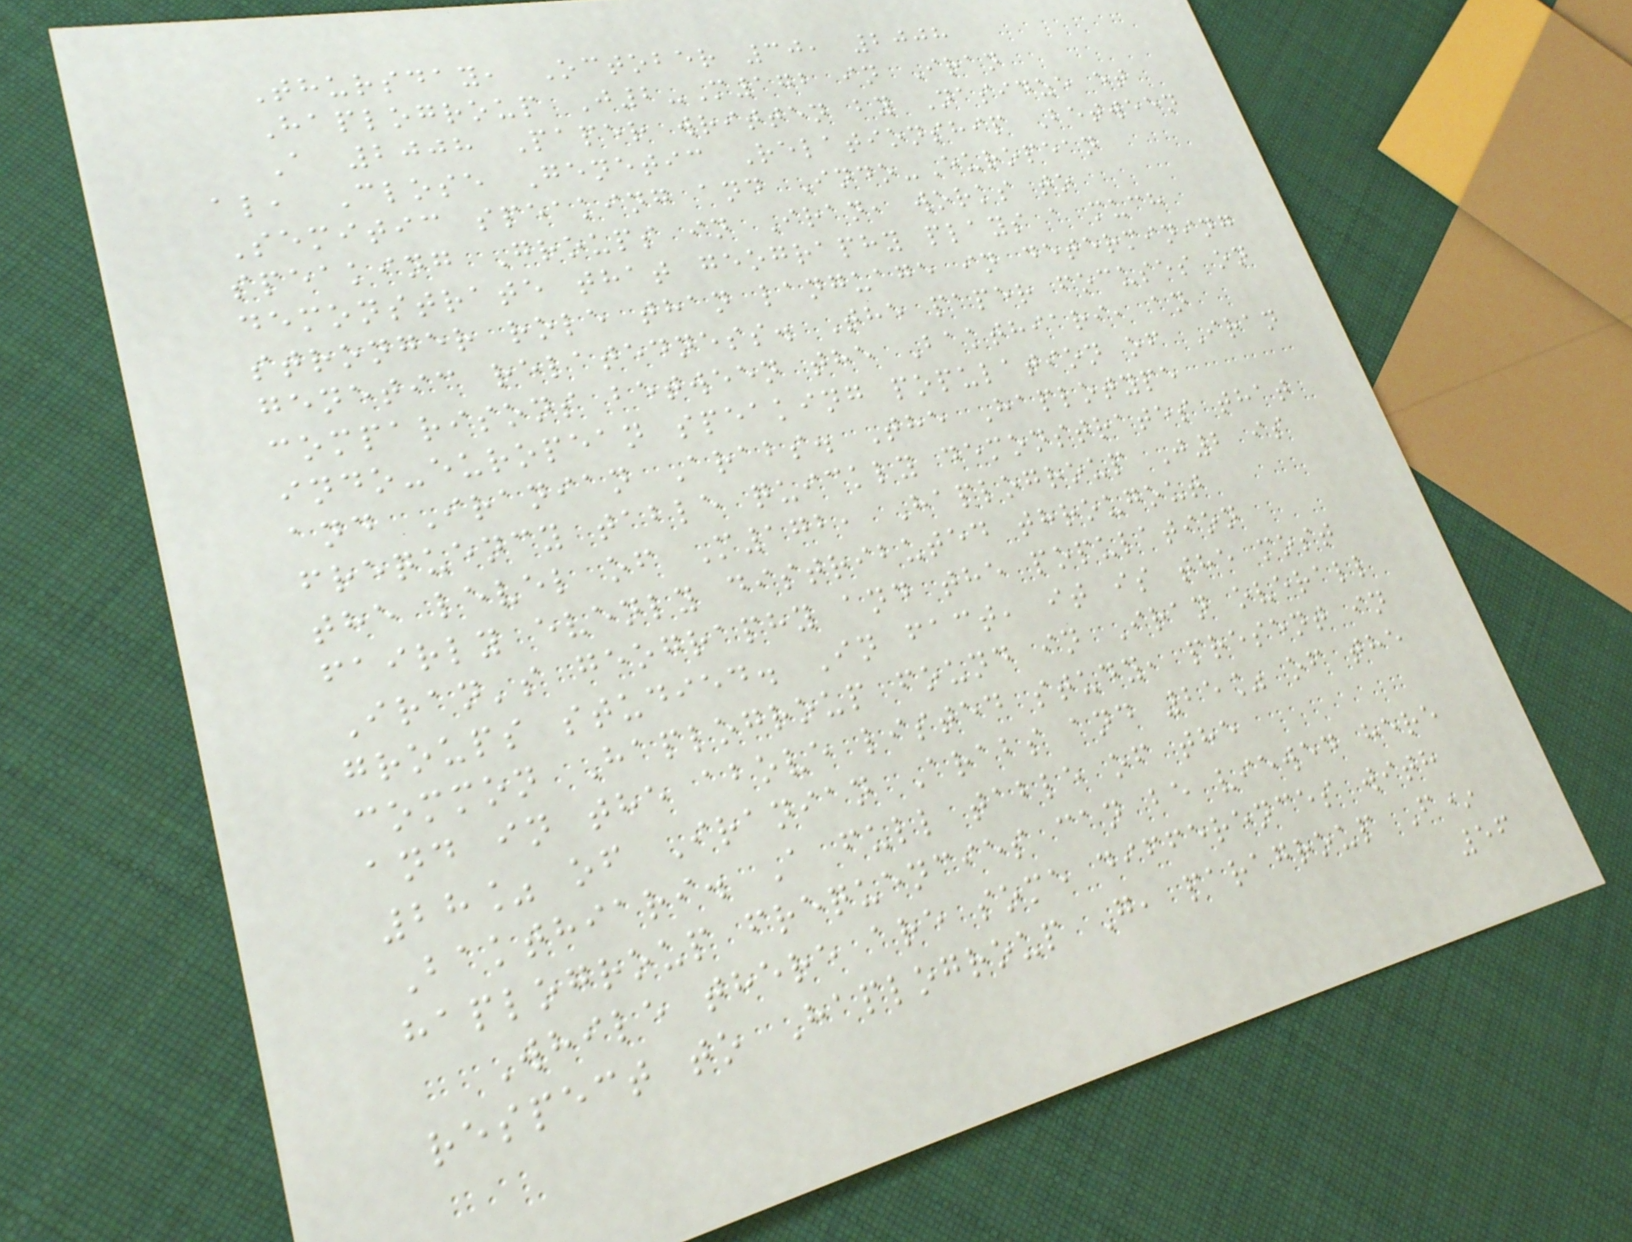Thursday, October 30, 2008
Haplogroup J2-M172 in Iran
A 2008 Paper written by Nasidze et
al, Close Genetic Relationship Between
Semitic speaking and Indo-European
speaking Groups in Iran, works to
demonstrate that geography plays a much
stronger role than language in determining
genetic relatedness. The paper focuses on
comparisons between the Bakthiari, an
indo-european speaking population of Iran
and Iranian Arabs. The Haplotype
frequency table quickly demonstrates that
the level of M172, Haplogroup J2 is
fairly evenly distributed througout
Iran's geography and the population
groups studied. In fact, it is the most
common Haplogroup found in Iran overall
and in the above listed study, present in
28% of Iranian Arabs and 25% of the
Bakthiari. A full table of the
haplogroup frequencies can be viewed here
While there are some differences with
respect to Haplogroup G, paragroup F*
56
